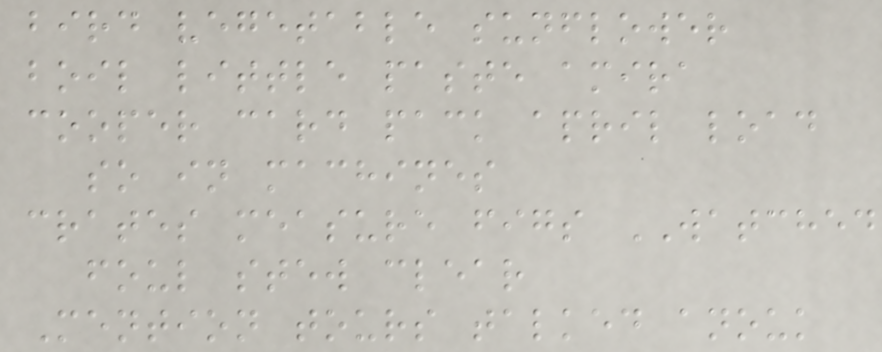bird vegetable sunflower
boil little paste amira
cooper card pack april load
so in machines
crates measure figs WATCHED
foul stew clear
Mention tours talked anouk
